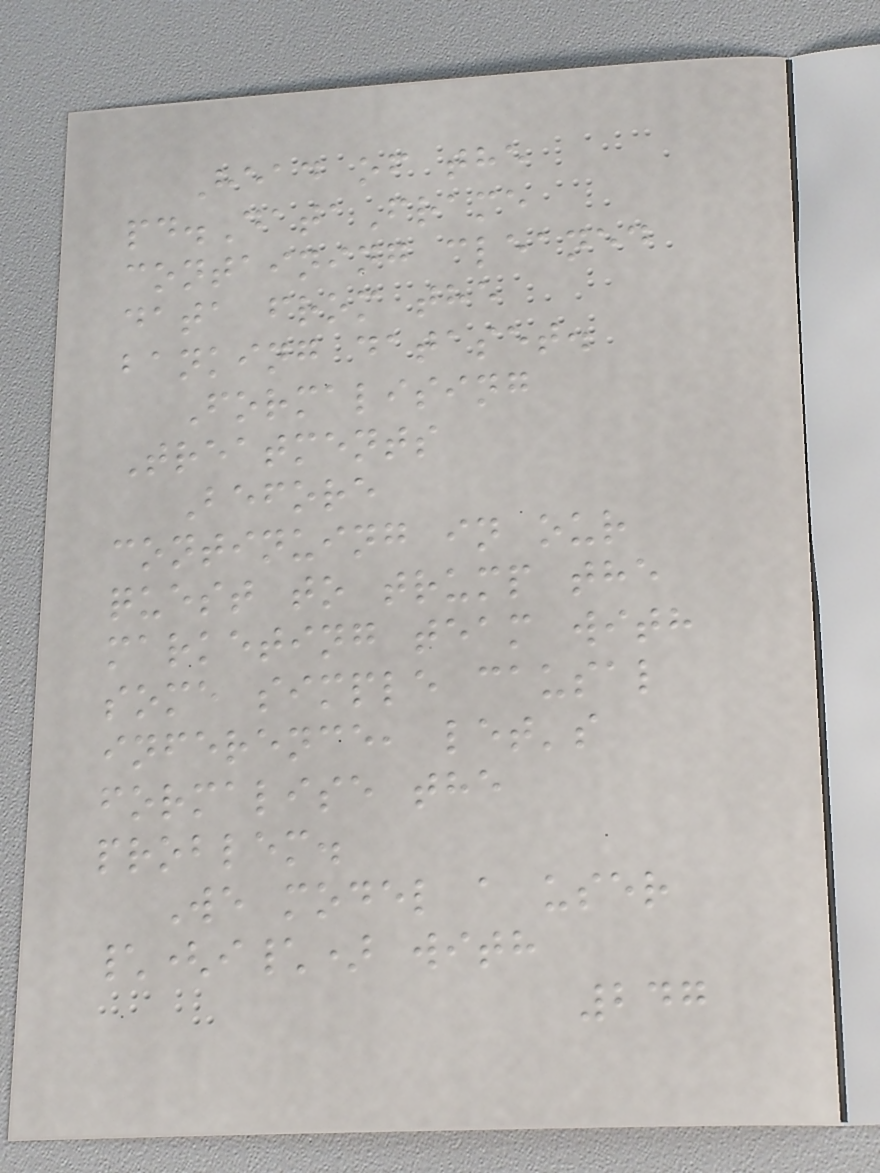Head of the
pd.DataFrame
containing cleaned
data from the
banking dataset.
Formalising
Treatments
Before
continuing in our
quest to trump the
marketing team with
some simple causal
inference, let's
formalise the
problem.
We model a user
\(i\) with
247
